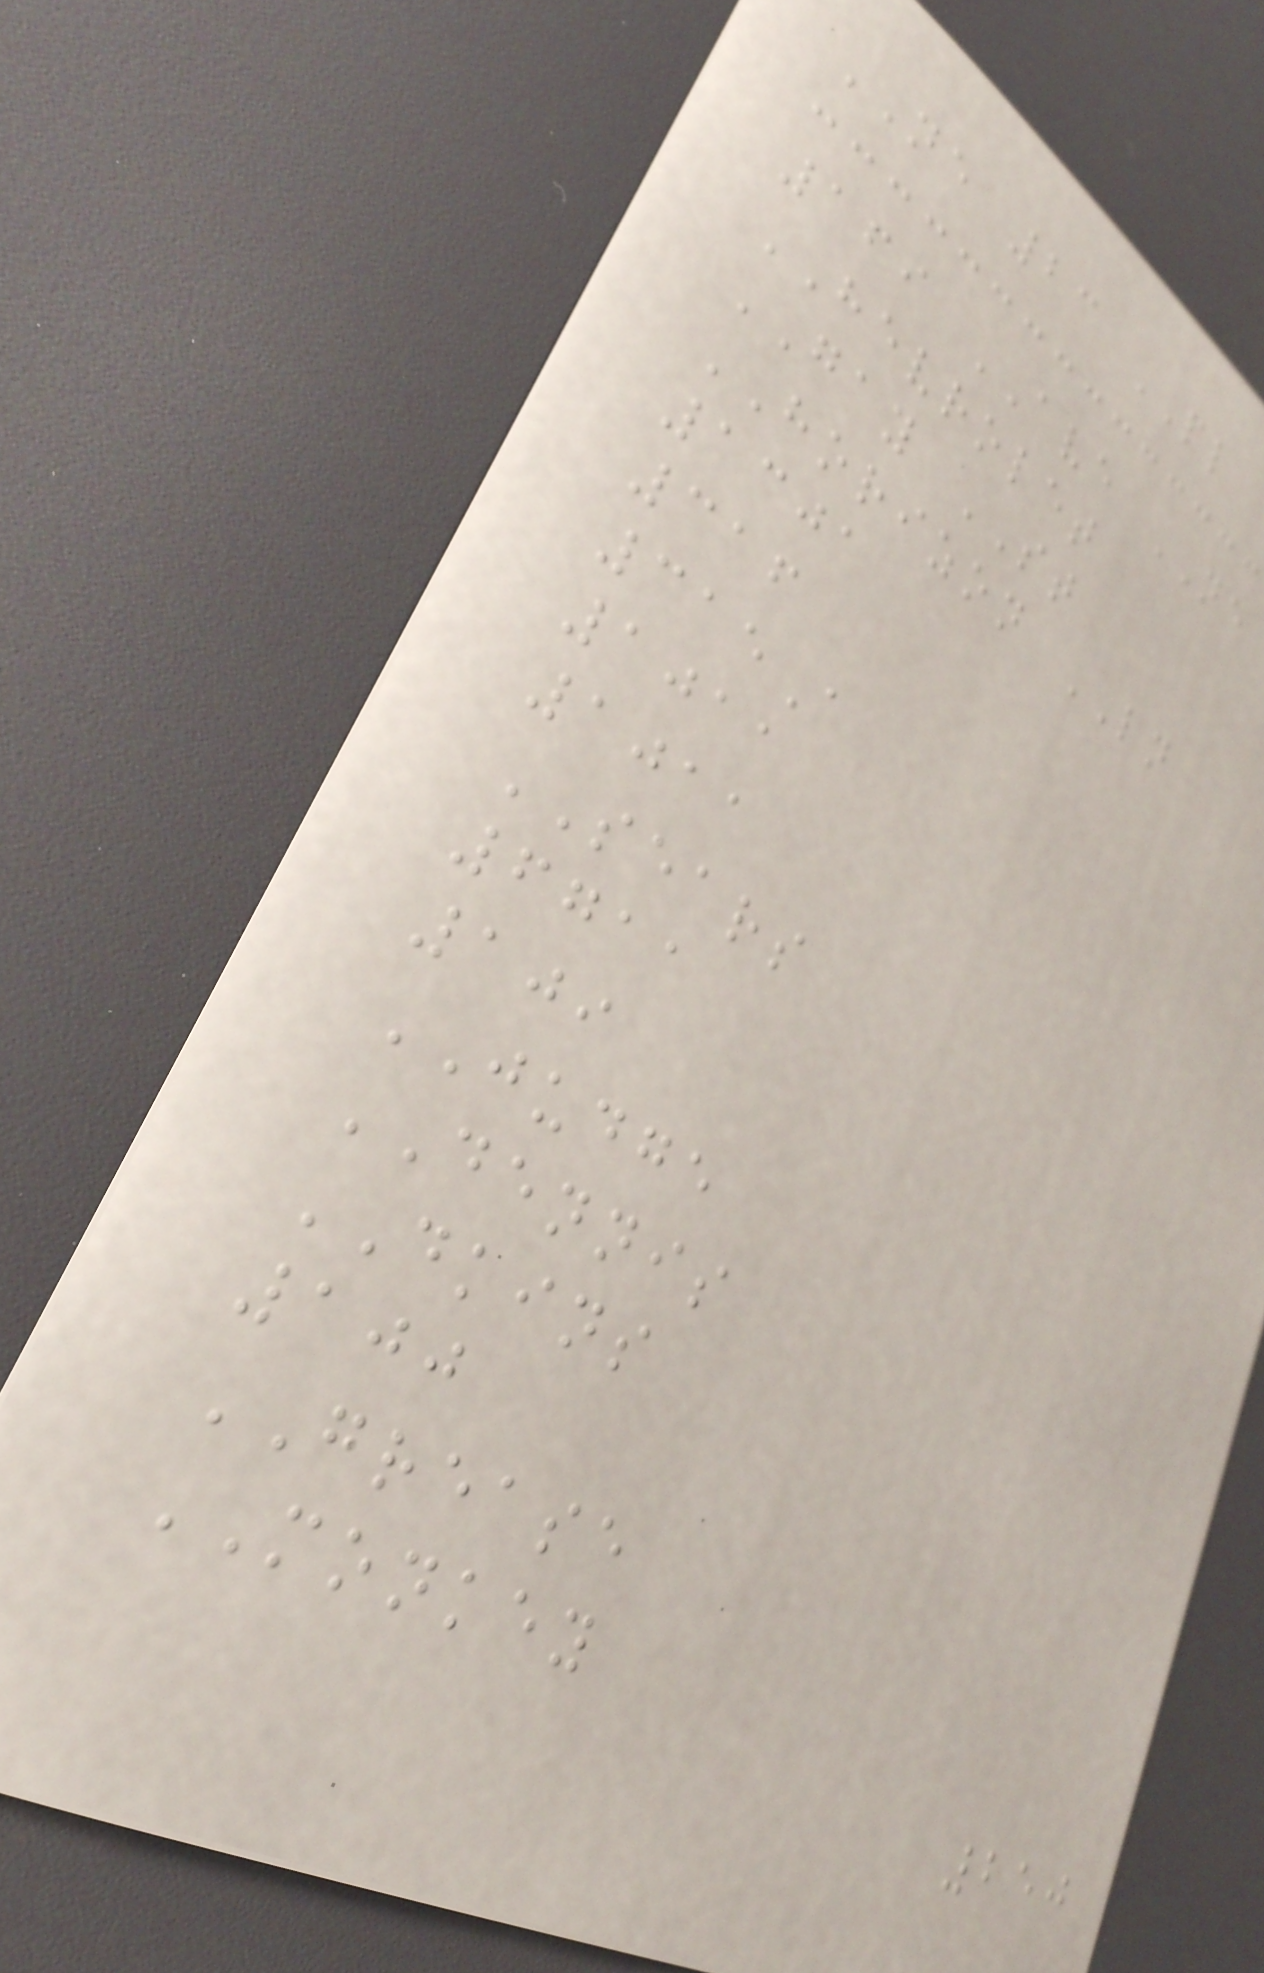NE 23 PL
169 AVE NE
HEVROLET
GAY ST
HORIZON LN
1301
316
315A
1011
1011
SEARS
6711
109
JUDGE
DENNIS
DKINS
100
GREASE
MONKEY
250
